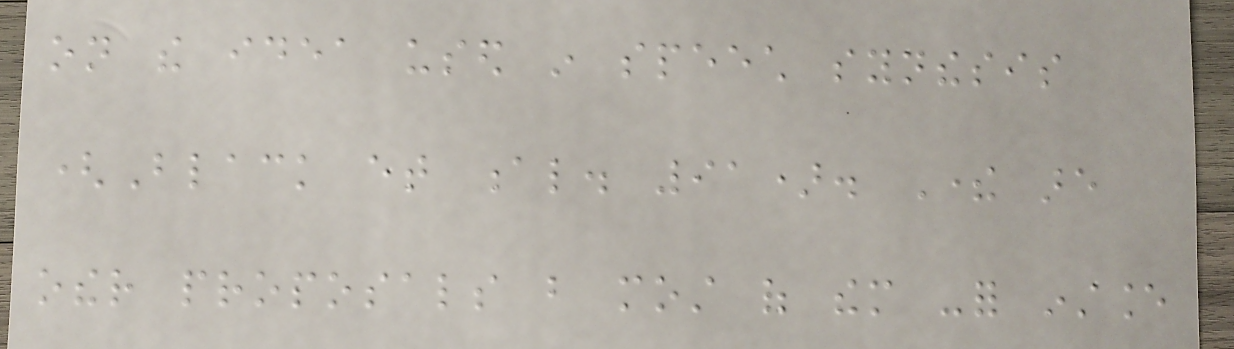on the idea used in speech synthesis
(Black et al. 91). There are
other proposals but most of them -for instance
